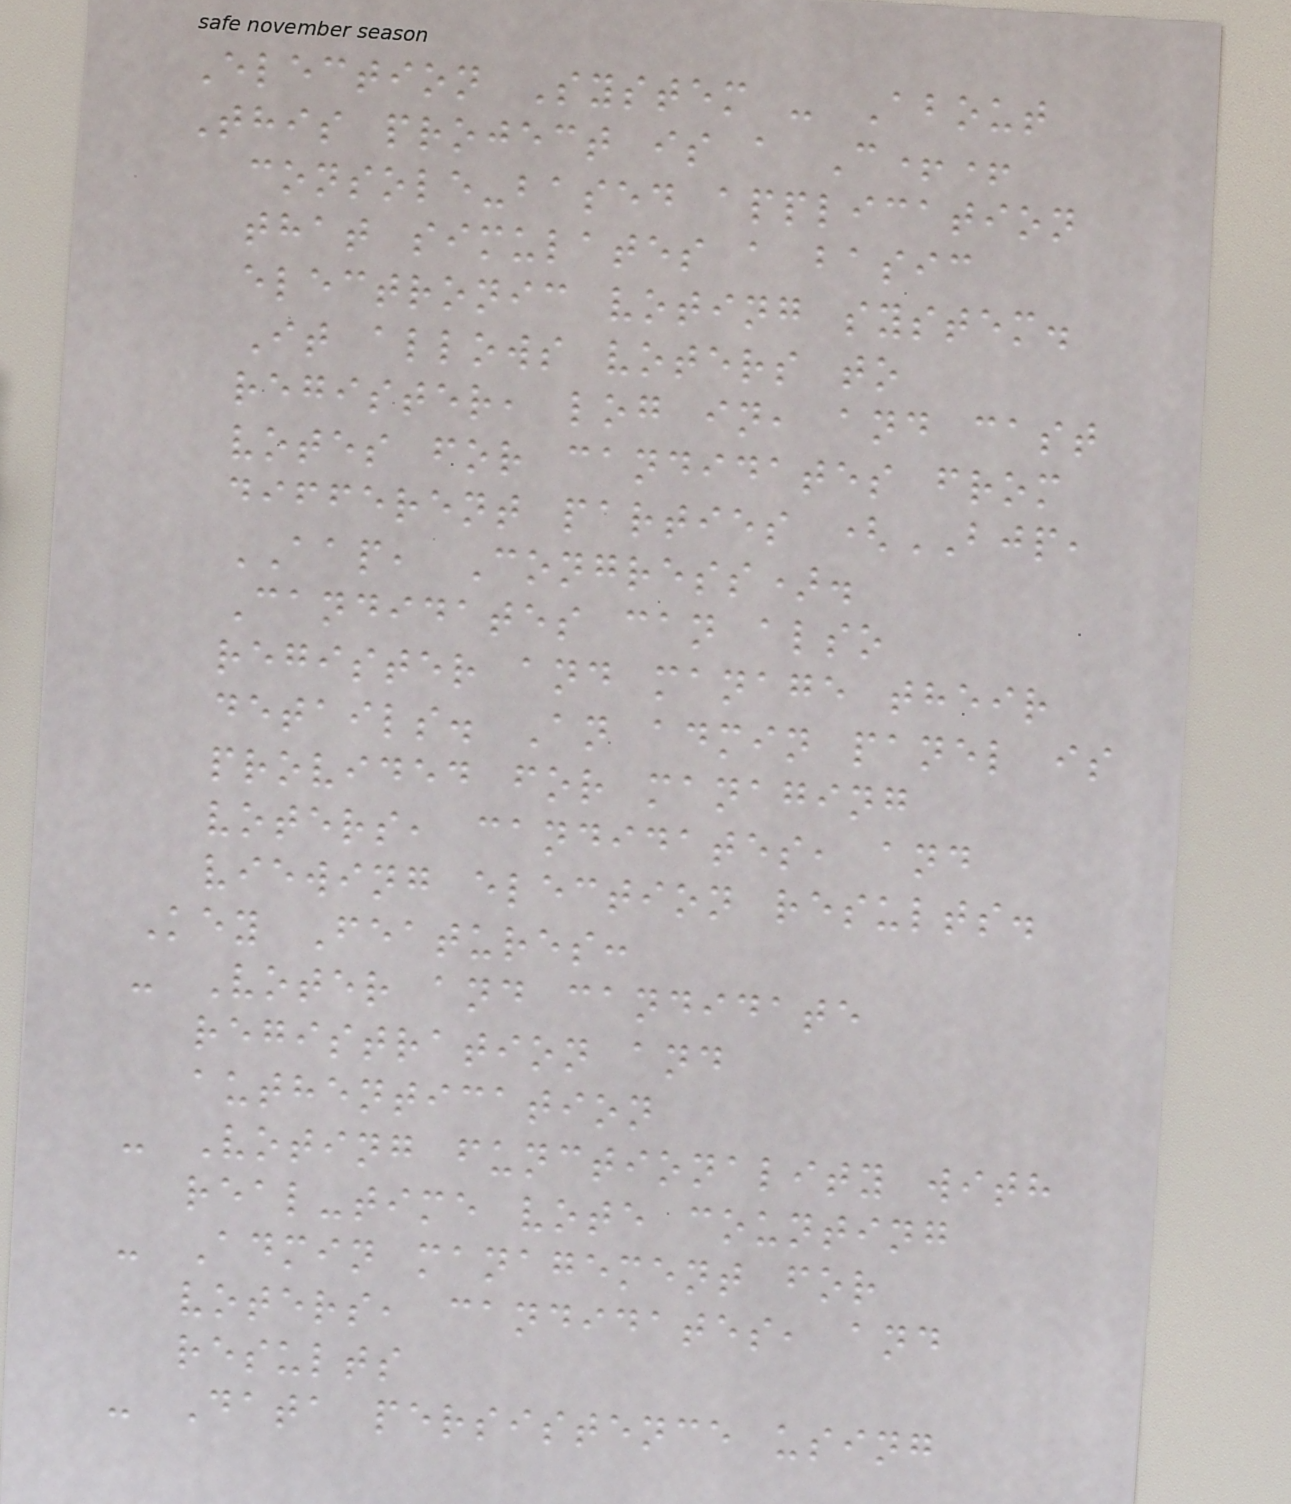Election System - About
This project is a C++
console-based application
that simulates a basic
electronic voting system.
It allows voters to
register, log in, and cast
votes for candidates from
different parties (BJP,
AAP, Congress).
Candidates can also
register and manage their
details. An admin panel is
provided for managing
voters, candidates, and
viewing election results.
Key Features:
- Voter and candidate
registration and
authentication
- Voting functionality with
real-time vote counting
- Admin management for
voters, candidates, and
results
- Data persistence using
